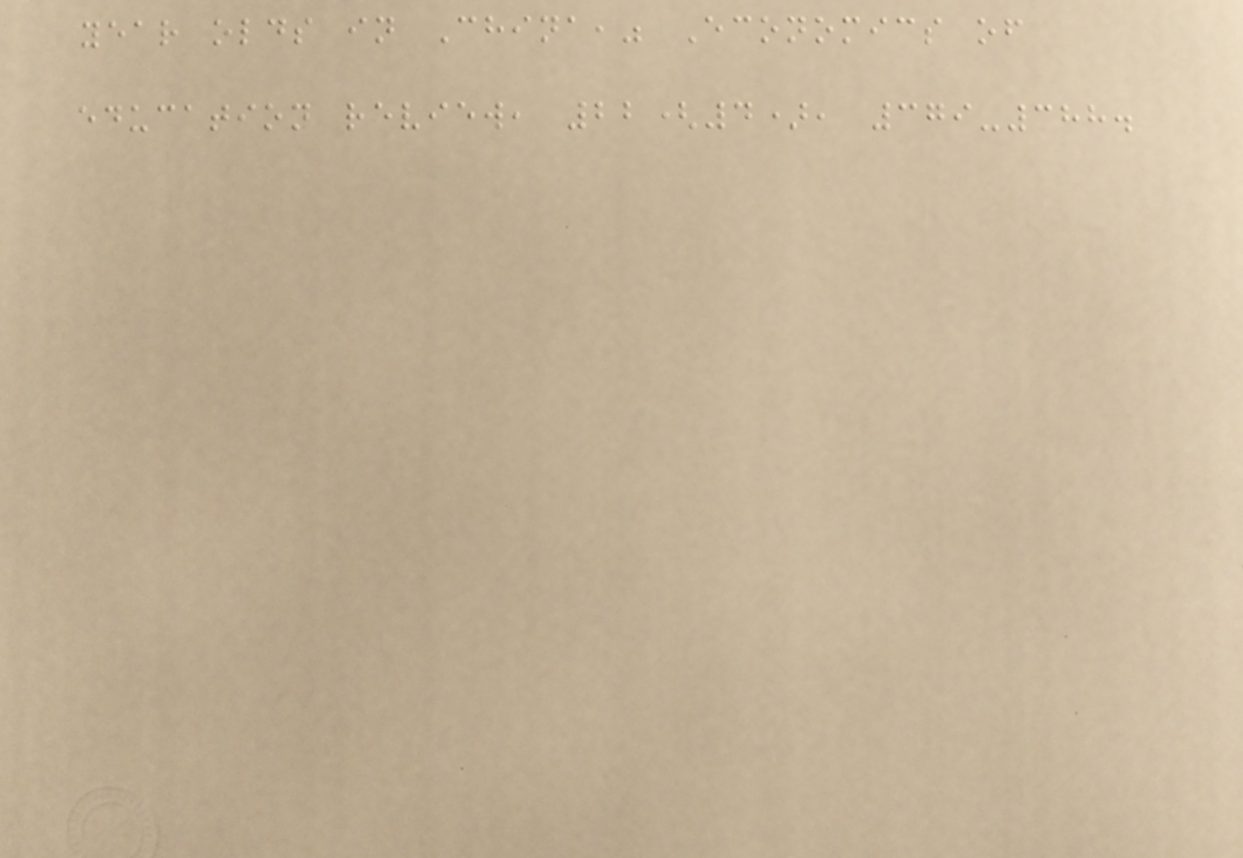year olds in China," Economics of
education review, 22(4), 379-388.
